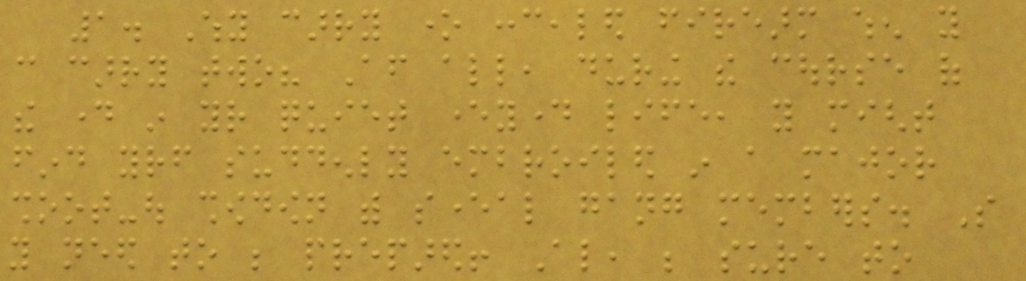1. Why carry one concealed firearm when you
can carry two? After all, during the course of
the day in your quiet everyday life, you might
find yourself suddenly embroiled in a major
shoot-out showdown with several gang members. So
you need to be prepared! Also, be sure to
